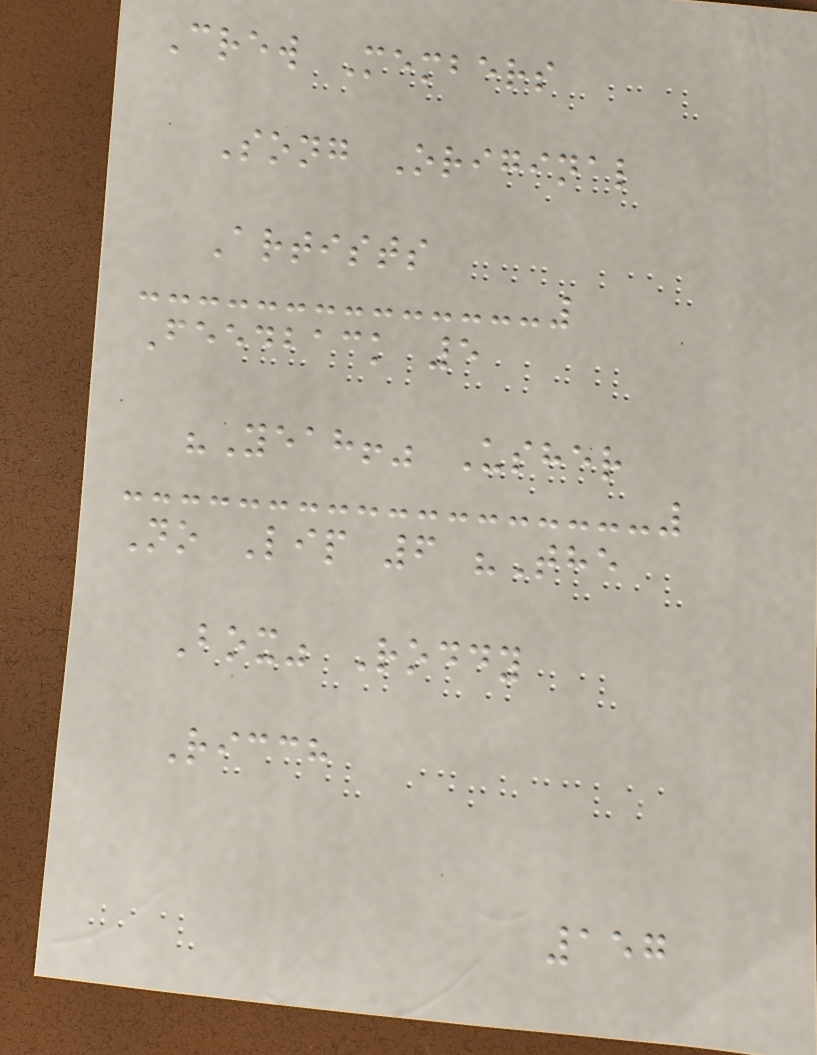Crew Members
Song Original
Artists
Feedback 5
"Yeah!" Usher
No Lip 6 "The
Box" Roddy
Ricch
157
